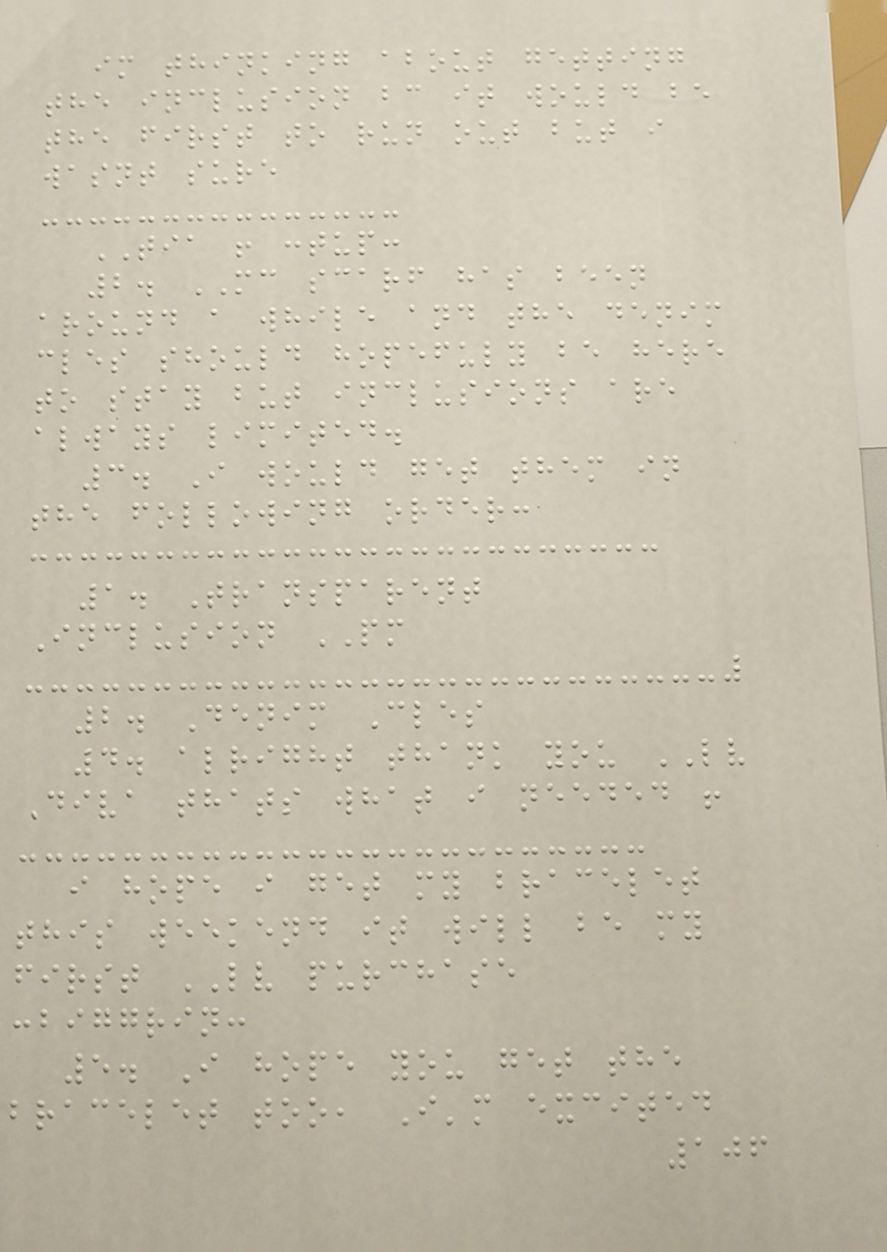im thinking about getting
the inclusion bc it would be
the first to run out but i
wasnt sure
TIA ! :tup:
2. MC scarf has been
around a while and the denim
cles should hopefuly be here
to stay but inclusions are
always limited.
3. I would get them in
the following order:
1. Transparent
Inclusion PM
2. Denim Cles
4. alright thank you LV
Diva thats what i needed !
i hope i get my bracelet
this weekend it will be my
first LV purchase
:biggrin:
5. I hope you get the
bracelet too, I'm excited
106
